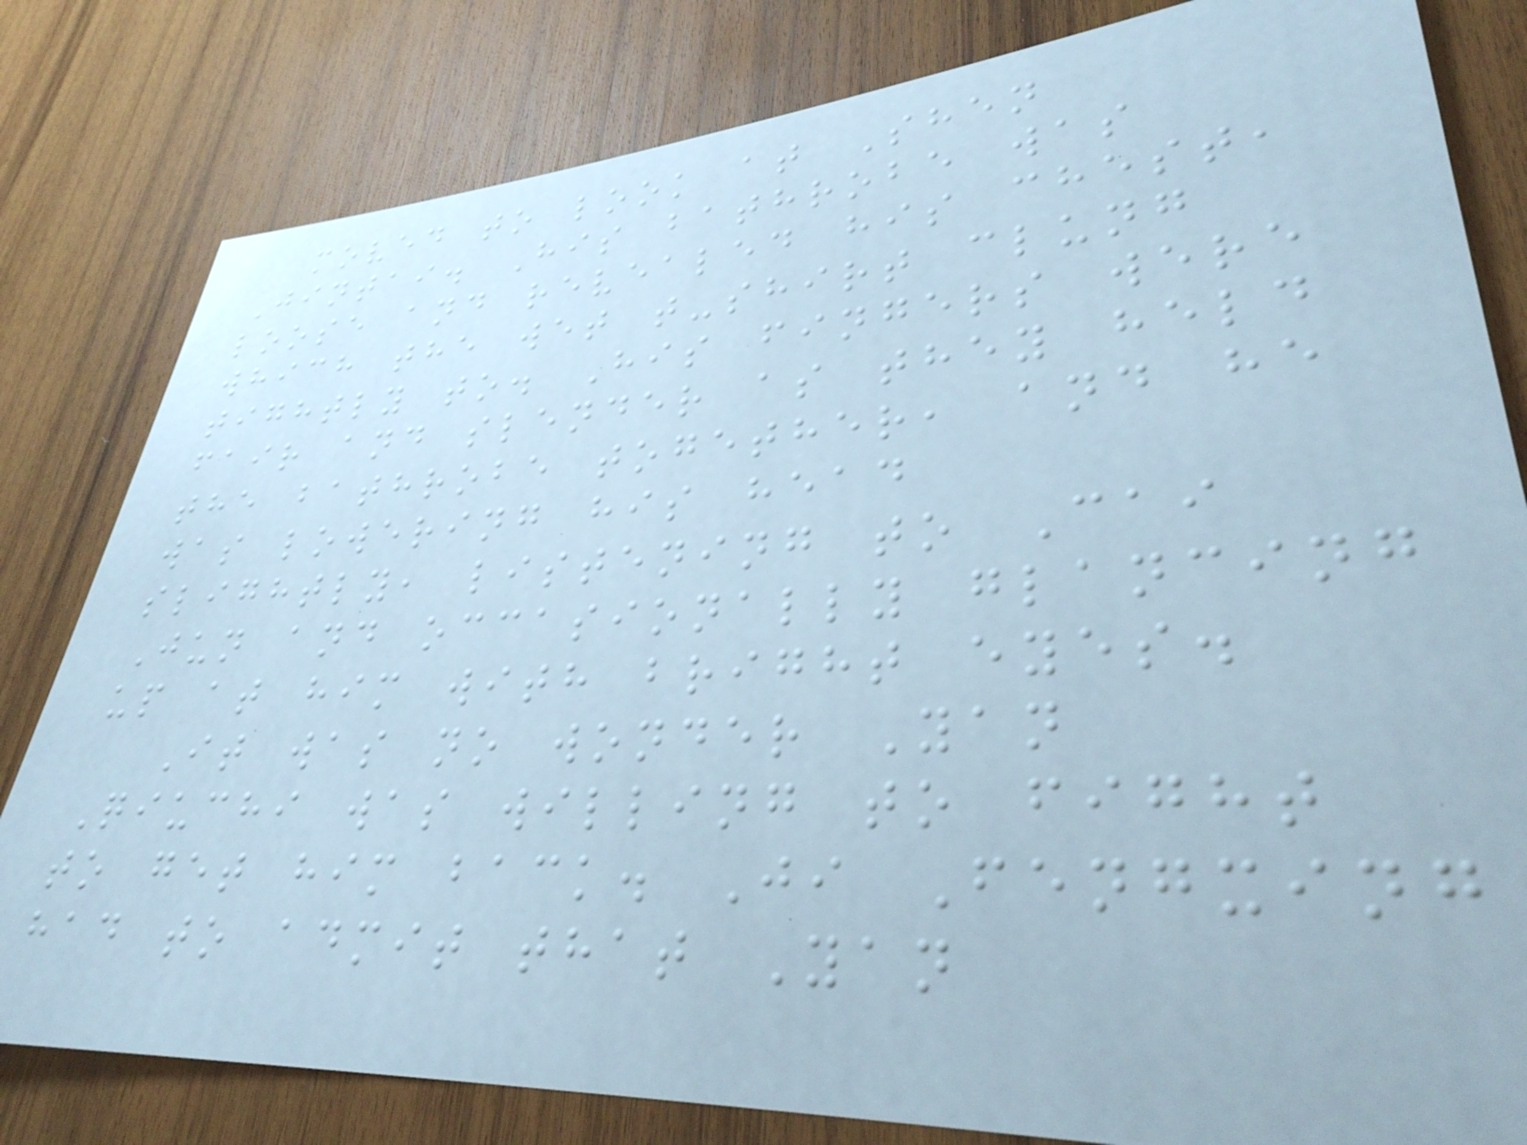moved to look at Shen
Jintai. His bathrobe was
loose and revealed his chest,
which the wet t-shirt clung
tightly to. His fingers were
fair and slender as they held
the bathrobe together, and he
was lowering his head
slightly, listening to Cai
Jun and occasionally glancing
up at him with bright eyes.
It was no wonder Yan
Qiuchi was willing to fight
to get him back. Ji Fengxing
had to admit that Yan
